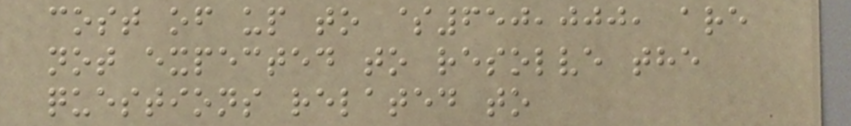cost of up to $650,000, are
not expected to resolve the
questions related to
